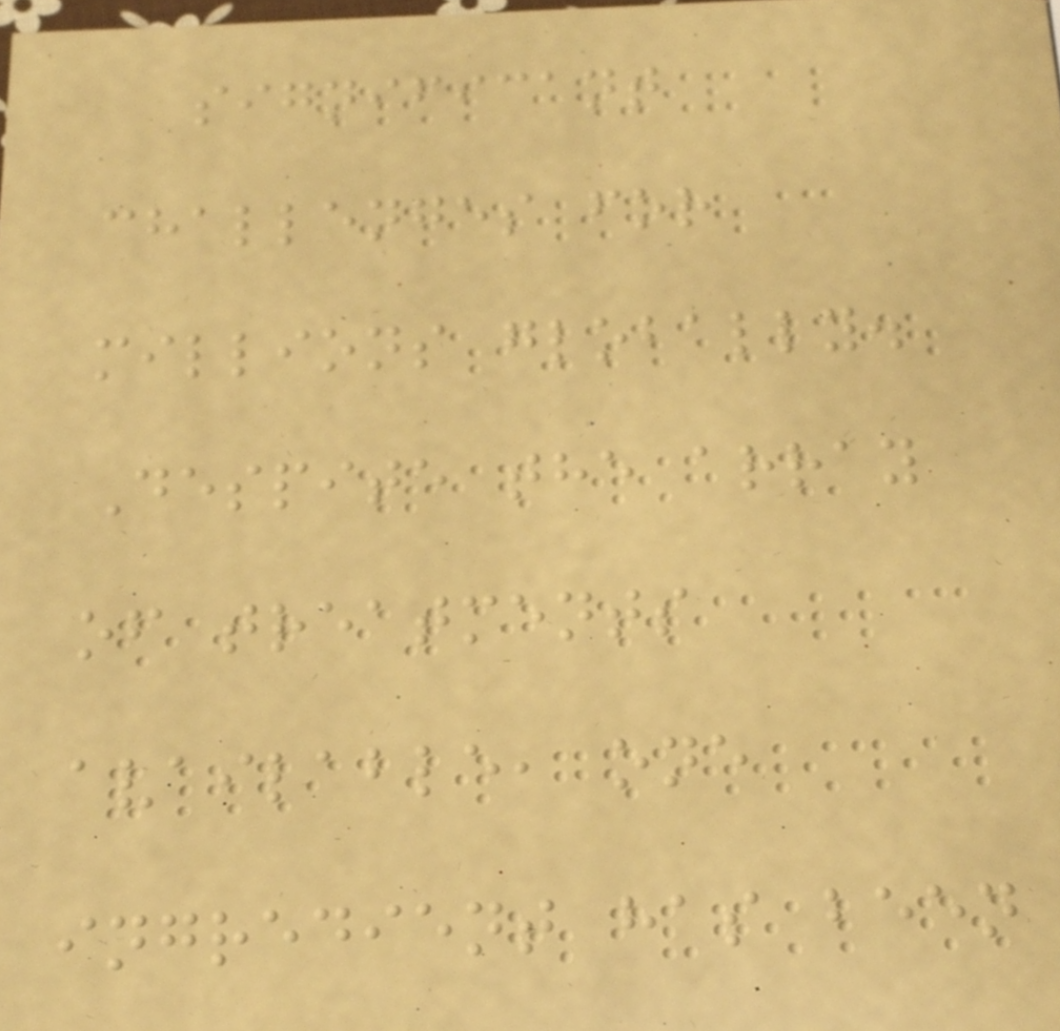significant
challenges for
millions globally.
Despite the array
of treatments
available, one
ingredient has been
